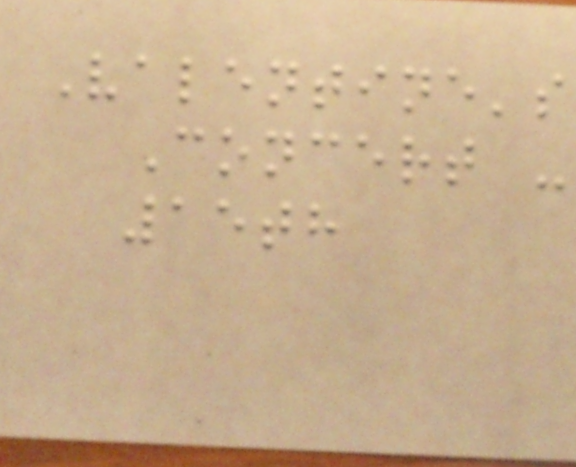Valentine's
Concert -
15th
